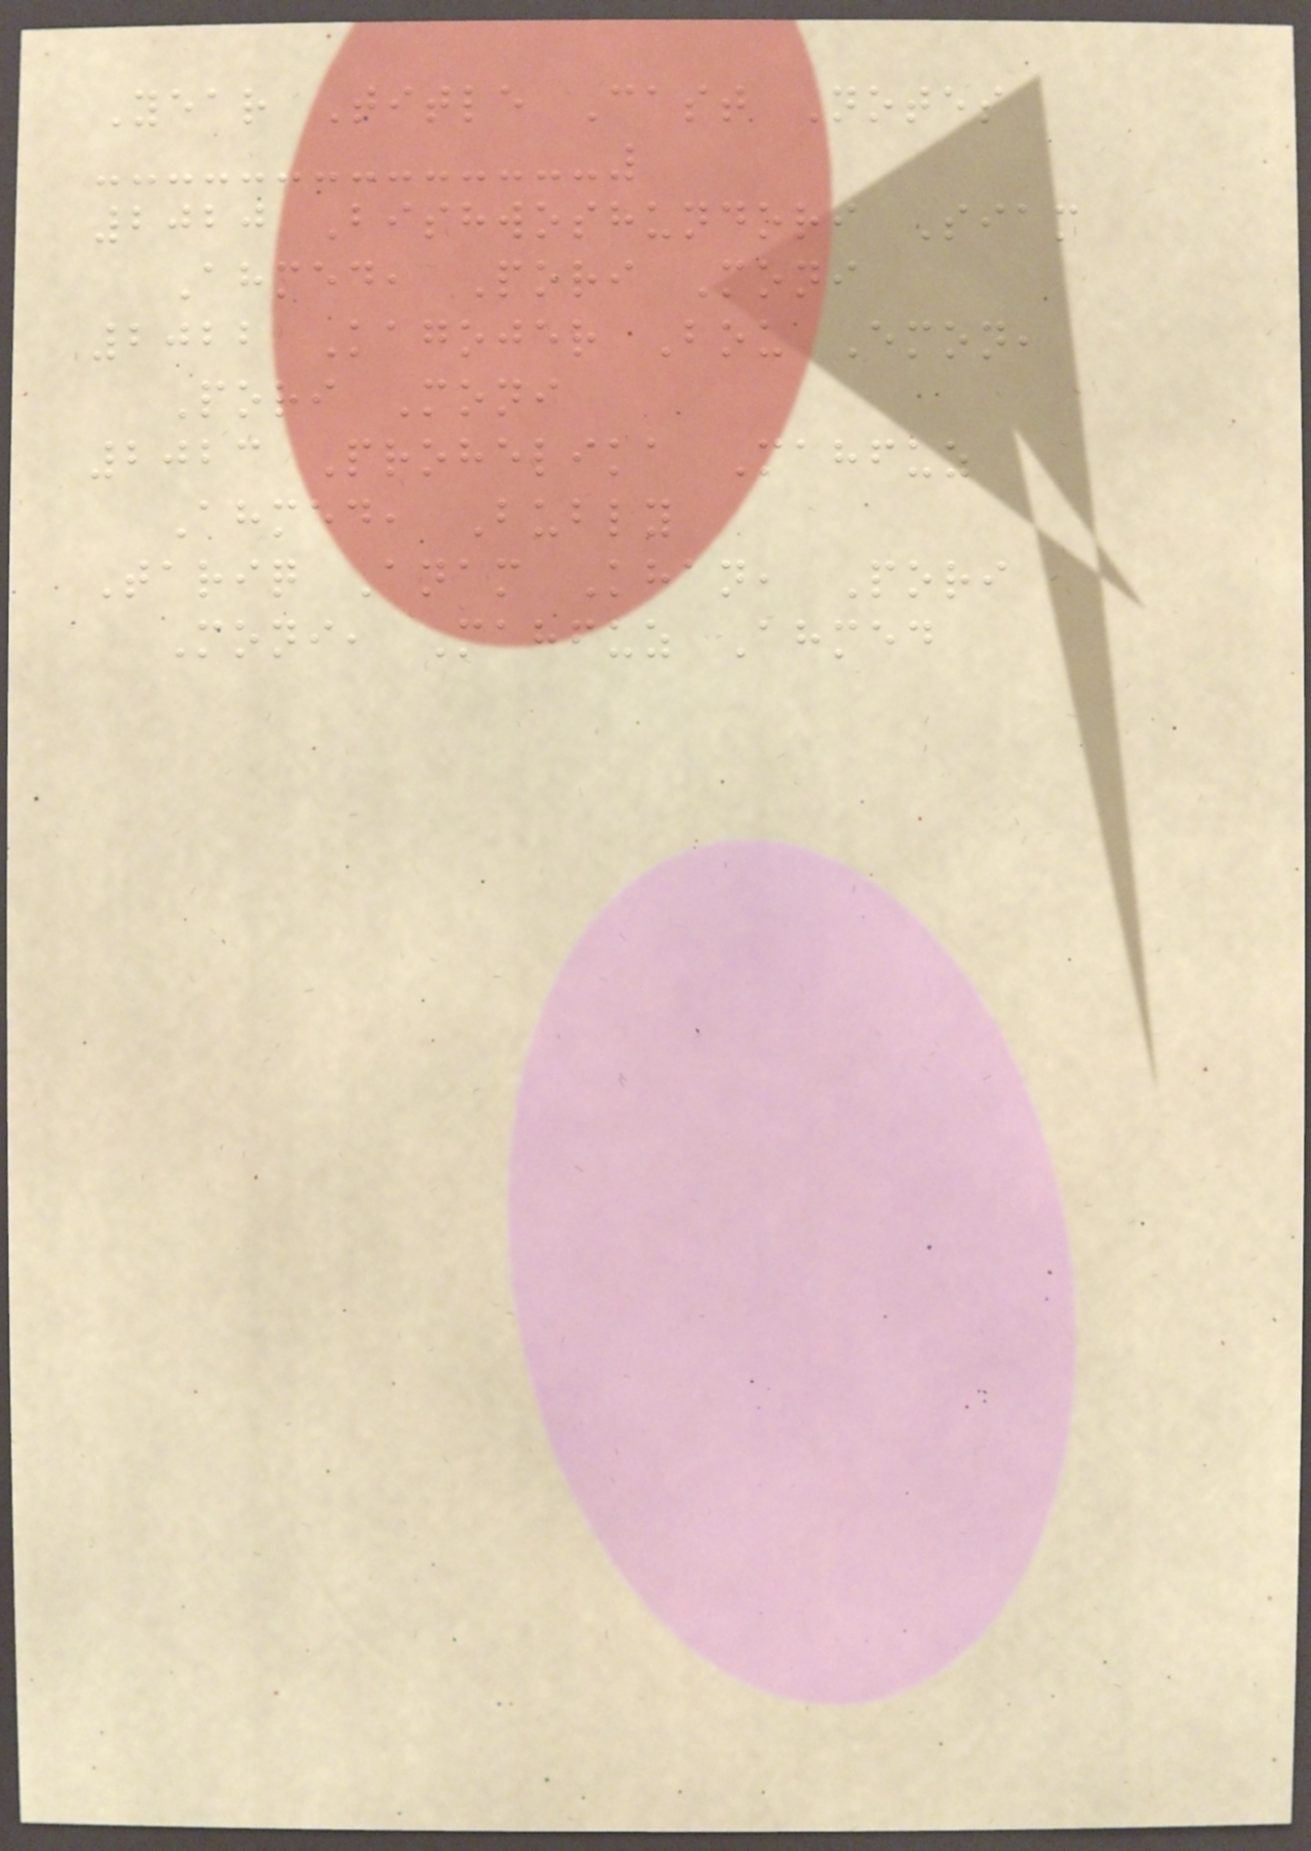Year Title Cast Notes
2020 Bishwoshundori Siam
Ahmed, Pori Moni
2022 Kagojer Bou Emon,
Pori Moni
2023 Prohelika Mahfuz
Ahmed, Bubly
Tariq Anam Khan, Pori
Moni, Mahfuz Ahmed
